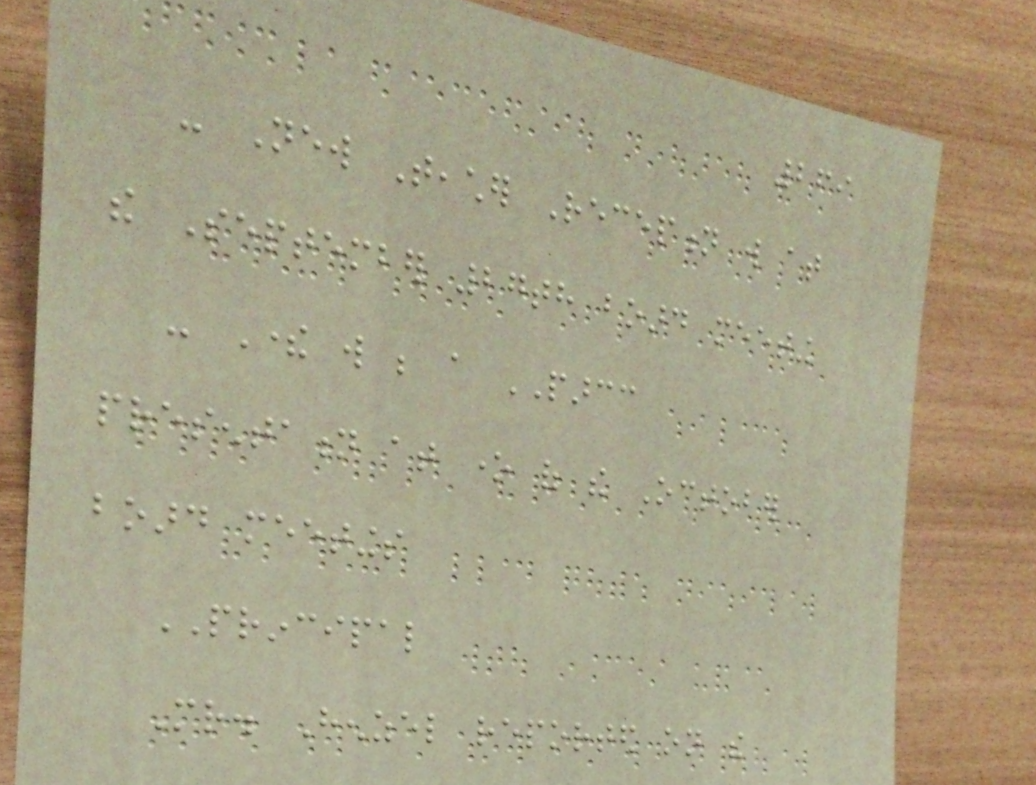269
- New Teacher Reception will at
the September 27th board meeting
- There will be a PARCC
presentation at one of the October
board meetings
PRINCIPAL
Mr. Henzel reported on the
